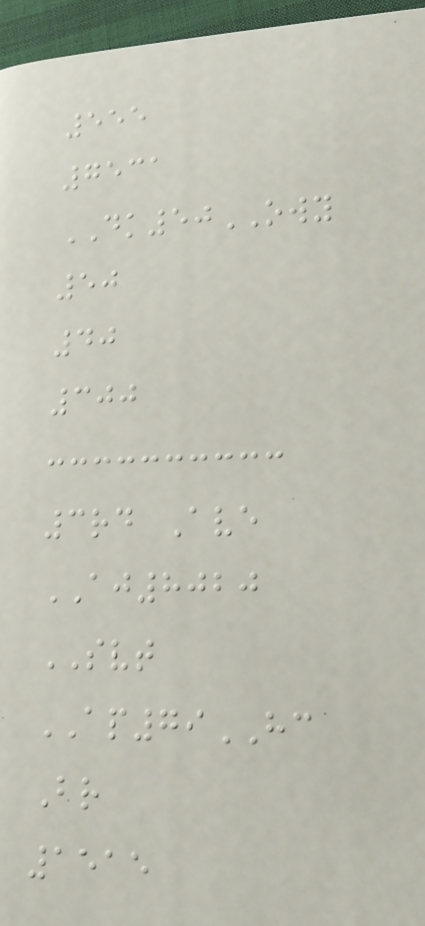555
7531
DK50OWY
50
40
300
3rd Ave
AJ8020
SVT
AP79HC
Br
1515
